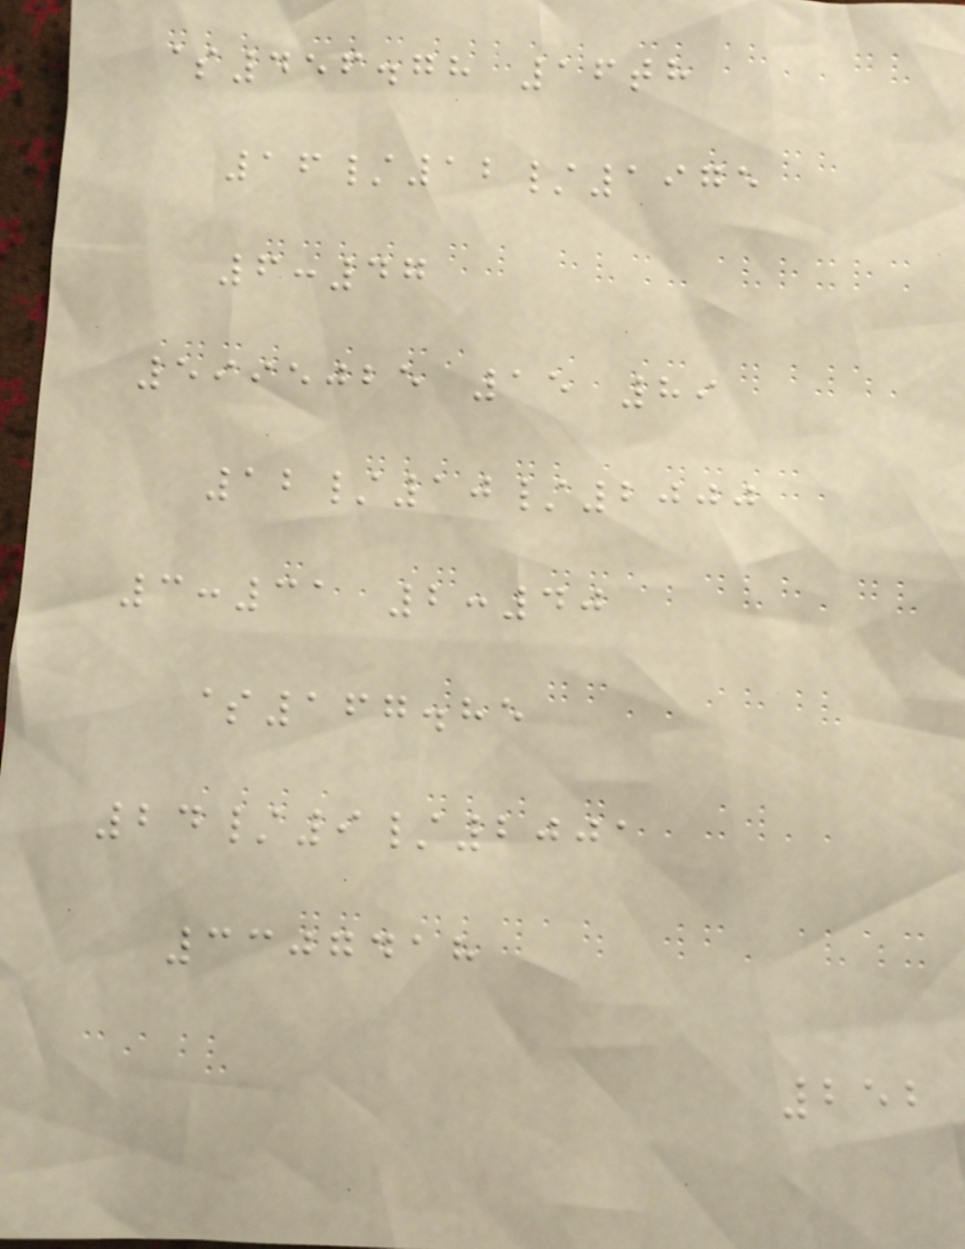$456.78 16th
16/12/1975
6:47
5995025 15 89
12/10/2000
3:31 2:40
$167.85
24/9/2001
3307418
252
